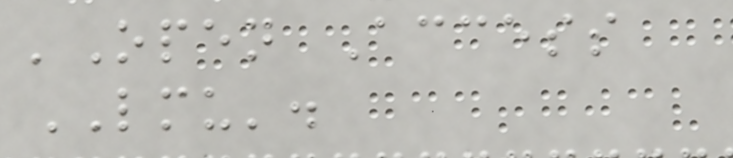'Open Access
LMU'.
